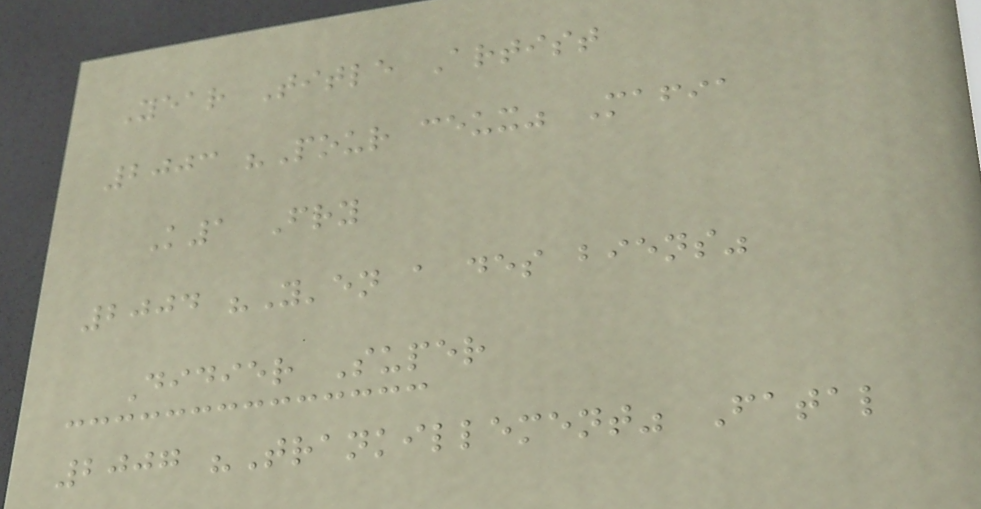Year Title Artist
2003 "Pour ceux" Mafia
K1 Fry
2004 "Y'en a des biens"
Didier Super
2007 "Trankillement" Fatal
